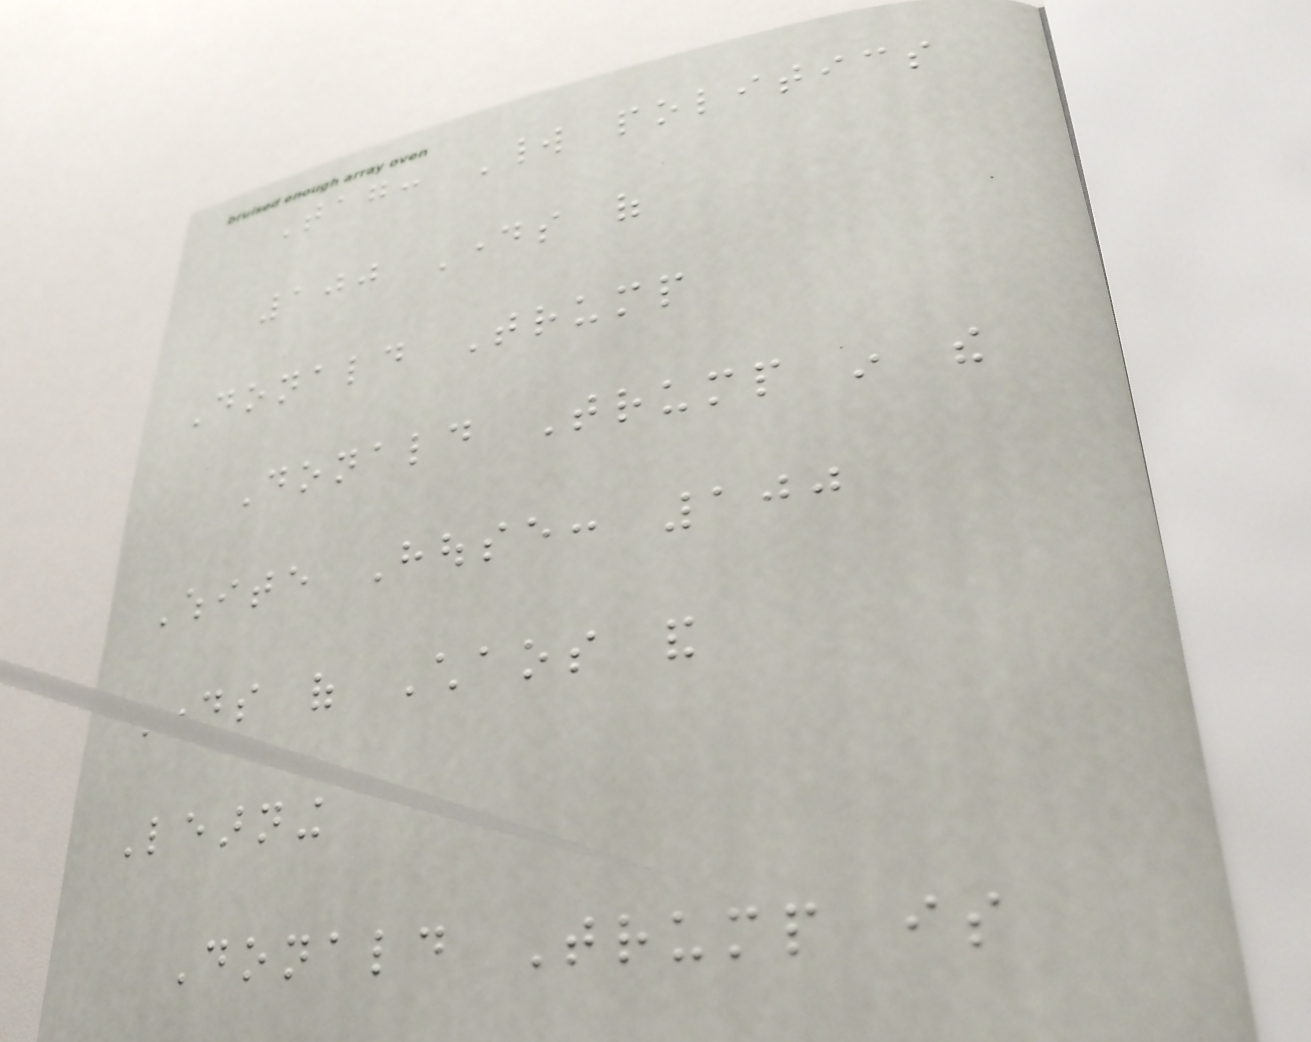Tag: World politics
100 Days of
Donald Trump
Donald Trump in the
White House: 100
Days of Chaos and
Learning
Donald Trump is
